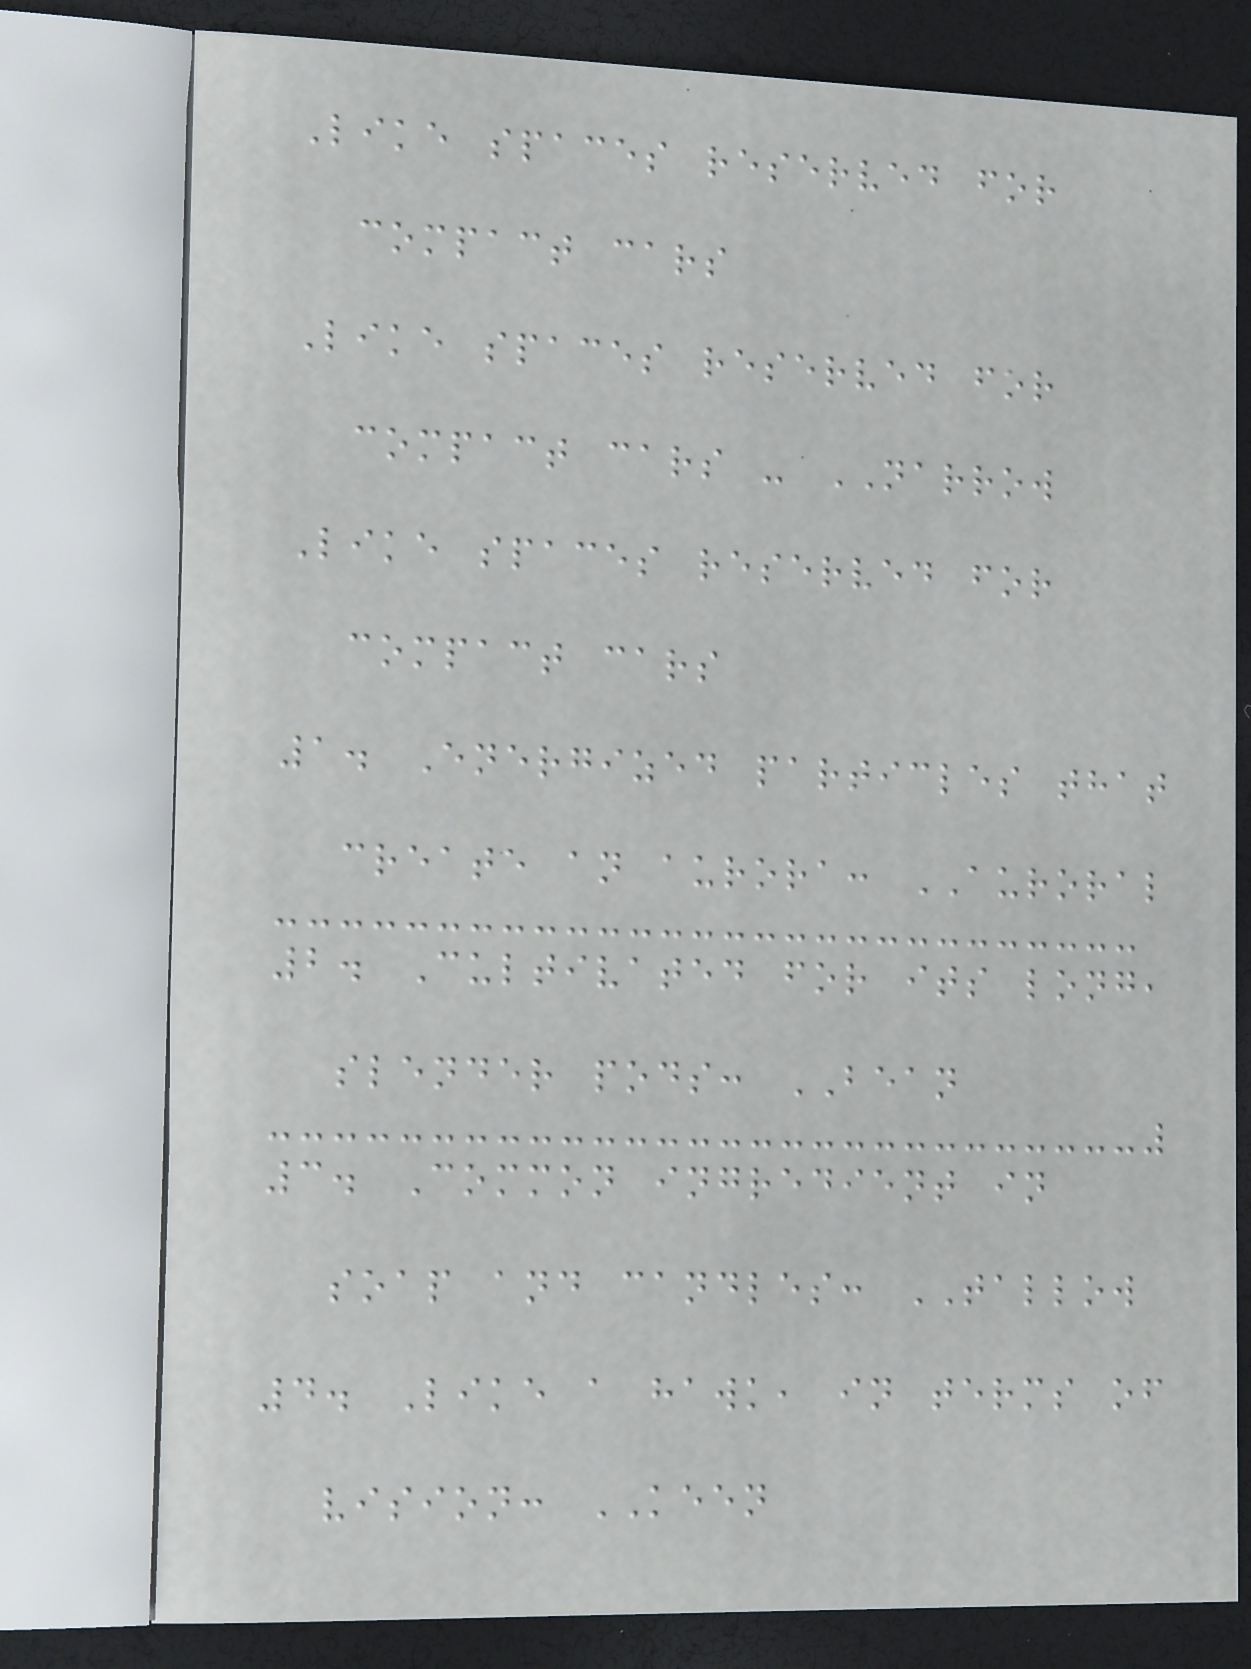Like spaces reserved for
compact cars
Like spaces reserved for
compact cars - NARROW
Like spaces reserved for
compact cars
1. Energized particles that
create an aurora: AURORAL
2. Cultivated for its long,
slender pods: BEAN
3. Common ingredient in
soap and candles: TALLOW
4. Like a hawk, in terms of
vision: KEEN
